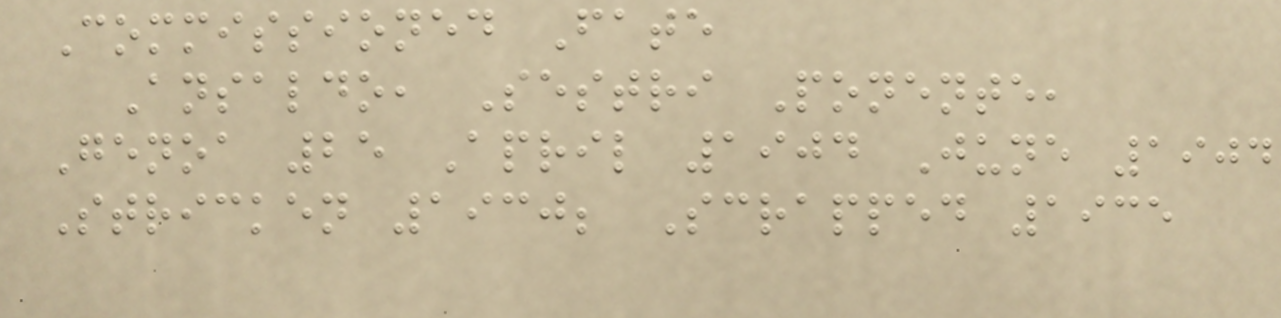Commissioned Fate
Ansaldo, Sestri Ponente,
Genoa 25 April 1904 June 1904
Stricken 1930; Scrapped 1935
